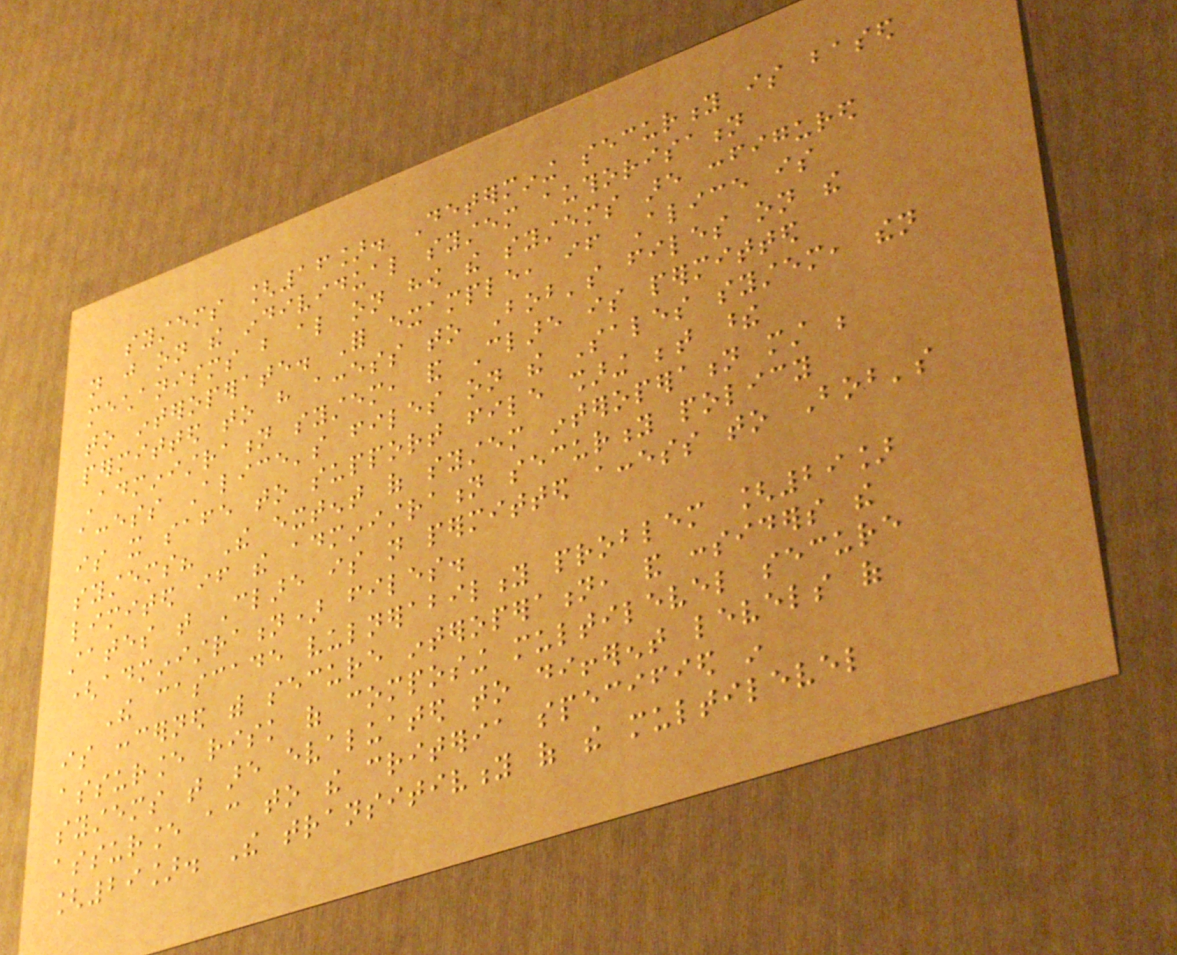systems [16]. Determining security is based
not just on the individual system authorisation
mechanisms but also on how the systems are configured
to interoperate. For example, if Alice is
permitted to have access to Bob's files on the
Administration system, and Clare is permitted
access Alice's files on the Sales system, then
is it safe to support file sharing between these
systems? The extent of system interoperation must be
limited if the administration security policy
states that Clare is not permitted access to Bob's
(administration) files.
The cascade vulnerability problem [29]
is concerned with secure interoperation, and considers the
assurance risk of composing multilevel secure
systems that are evaluated to different levels of
assurance according to the criteria specified in
[29]. The transitivity of the multilevel
